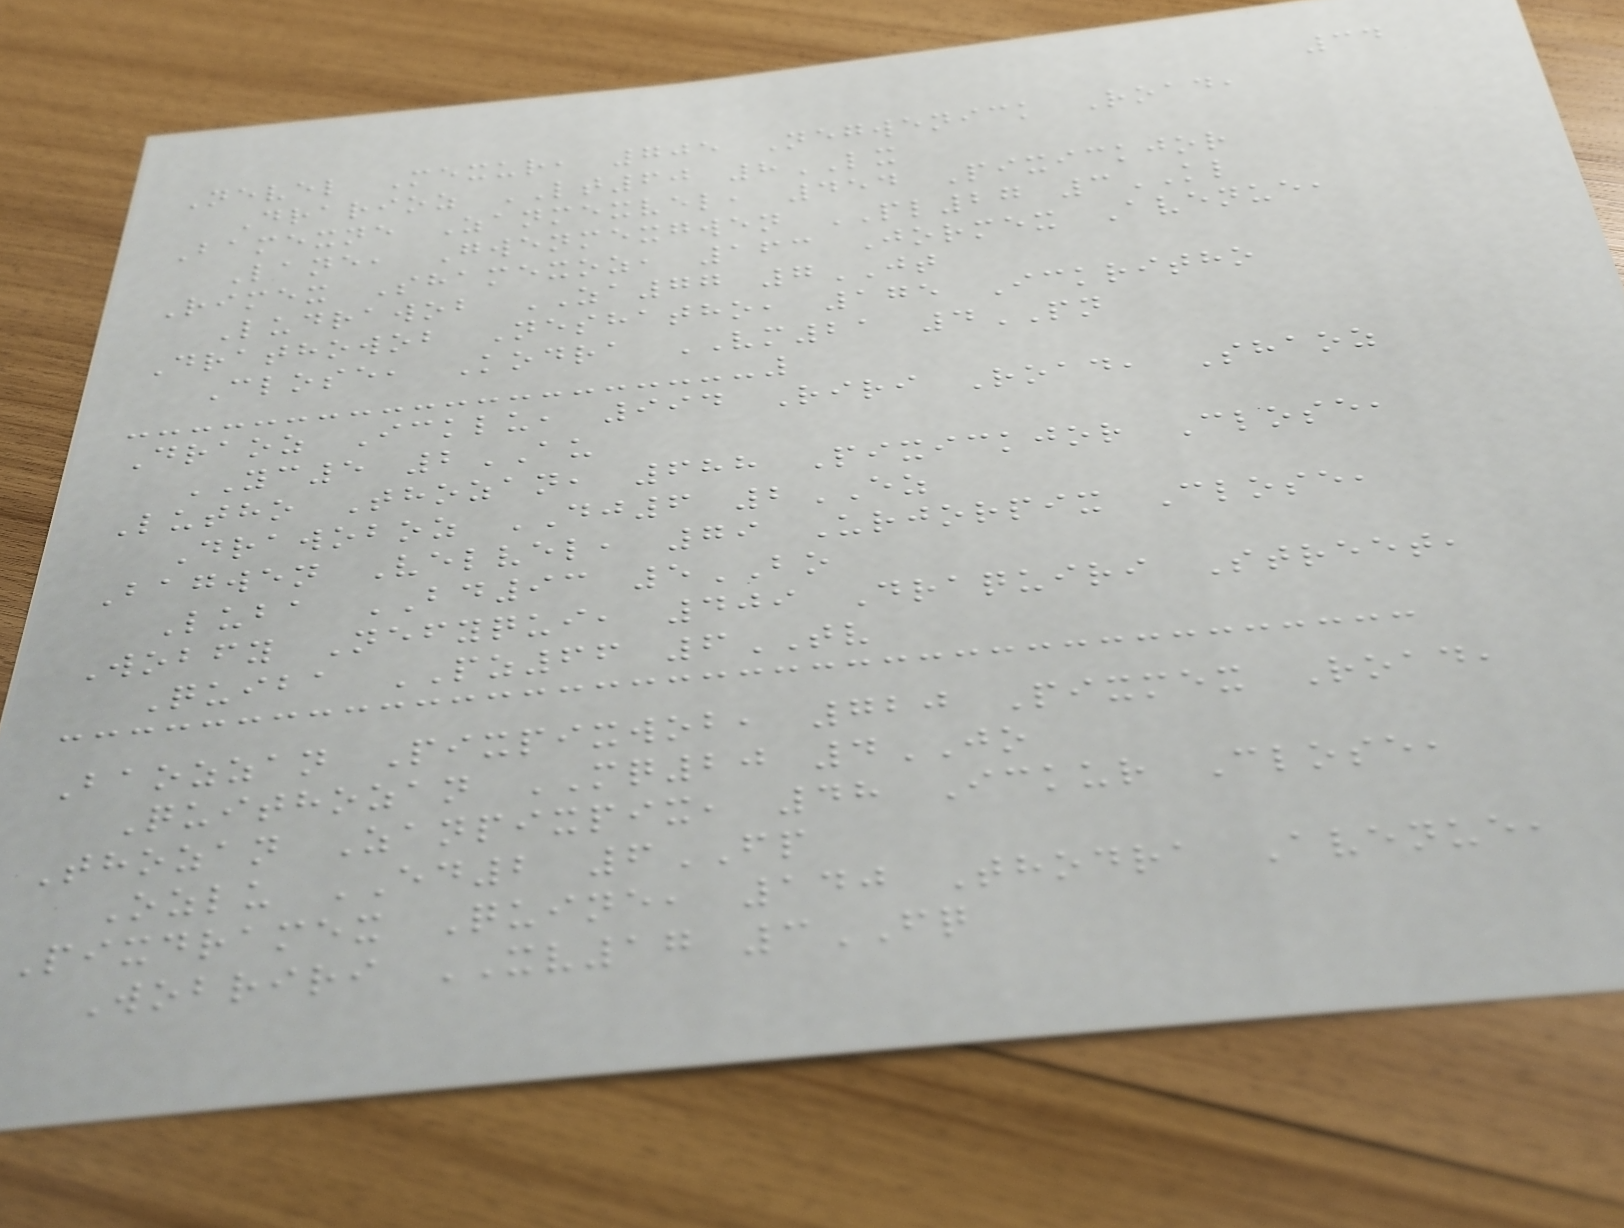34
Nevel Mexur, 705 Negwenick Road,
Drarioz LT60 8LX
Bamexne Zanmexvel, 454 Pixickjor
Lane, Gwenmexgwen PL27 3KL
Rimex Shamexoz, 163 Jormex Avenue,
Ludrawob ZA77 7JT
Drathowob Neshatho, 175 Ickritho
Close, Kodra VM21 4PN
Draoz Icklu, 994 Riri Road, Shaoz
YC5 2AU
Lutho Thozan, 688 Pixickjor Close,
Drawoboz DJ6 2EZ
Bagwen Velvel, 79 Urjorpix Close,
Luba BD93 5BO
Wobfy Nefyqui, 409 Draquiri Street,
Quiba PZ66 6TV
Baozzan Pixpixwob, 720 Pixmex Road,
Quithozan MQ20 4JO
Thozan Zanpixpix, 48 Ickur Close,
Ozlu ED2 6FP
Pixdramex Quine, 140 Thodra Avenue,
Wobriri XV17 3FQ
